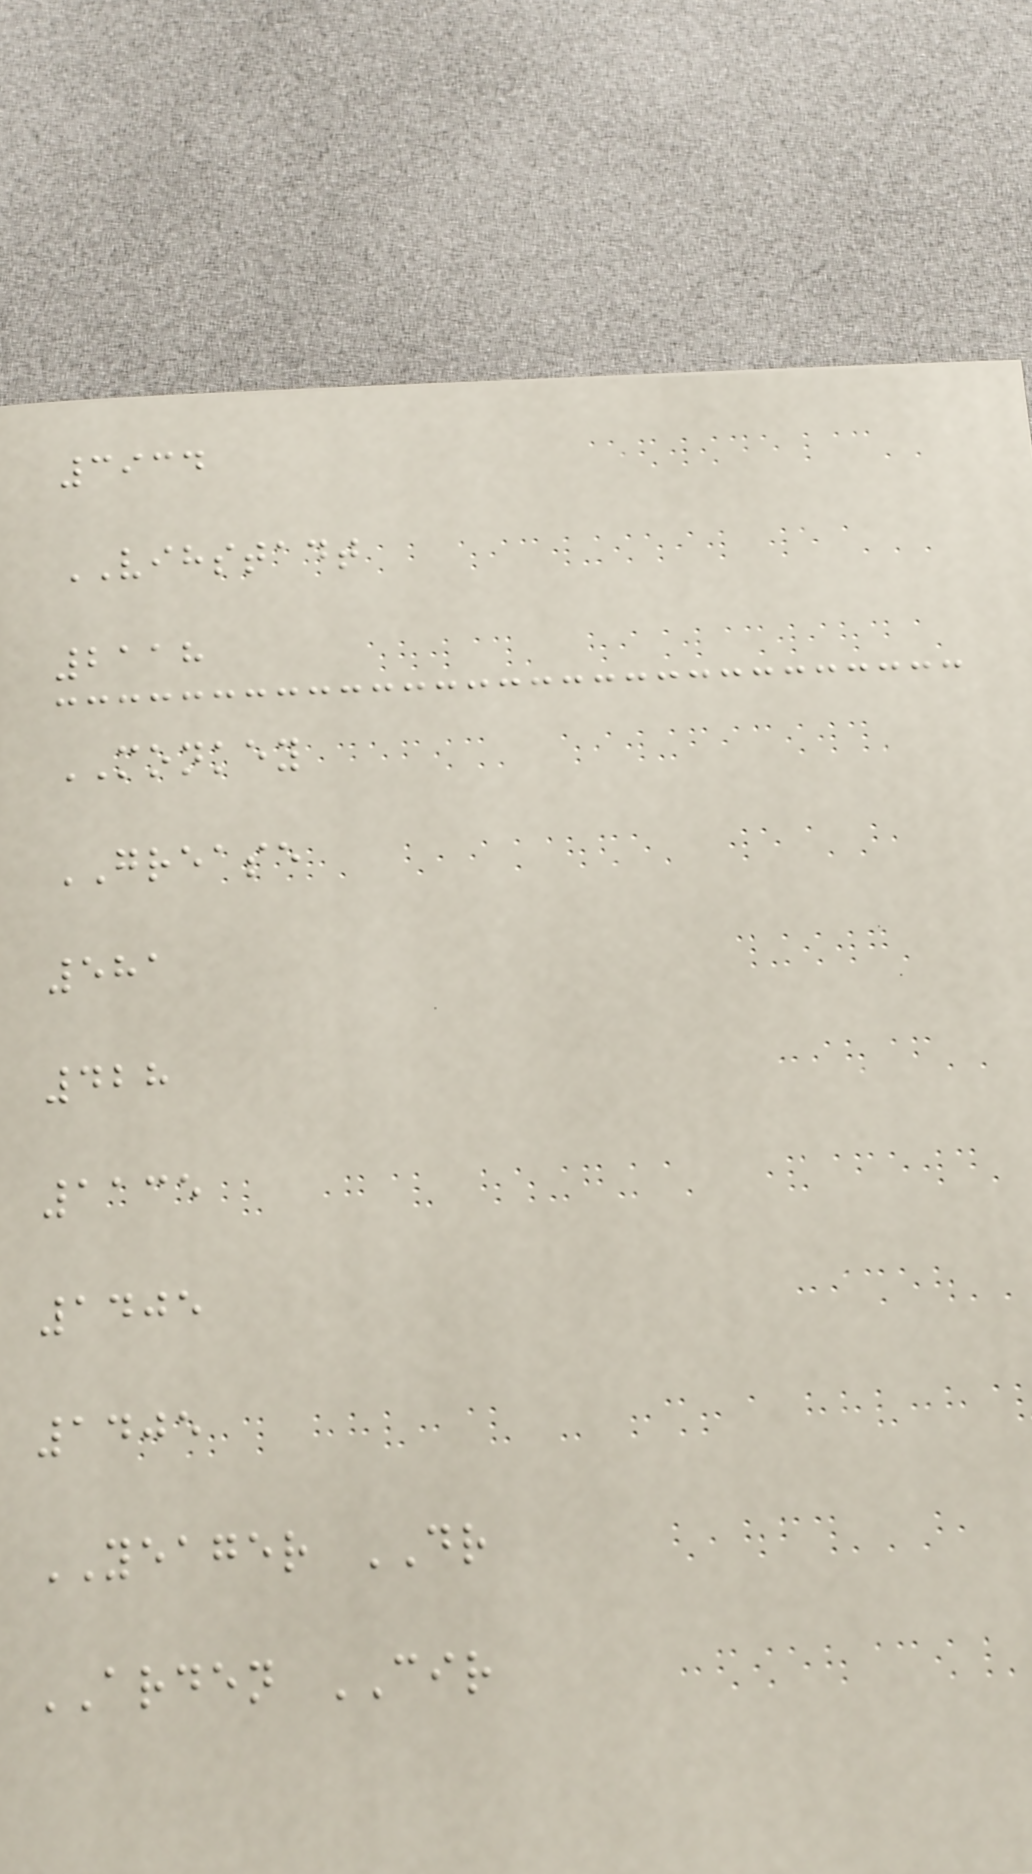3934
VIHSTADT
2118
MONKEY
GREASE
581
428
1135
1405
1405
YEAGER DR
ARDEN CIR
